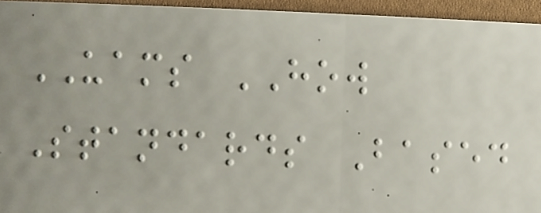UAMS HOW
Standards Based
